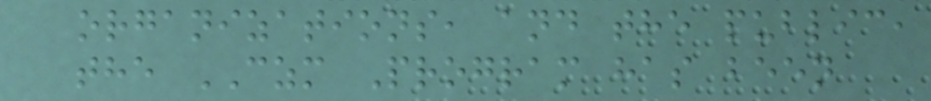organizations, and the public,
the CZM Program has been
